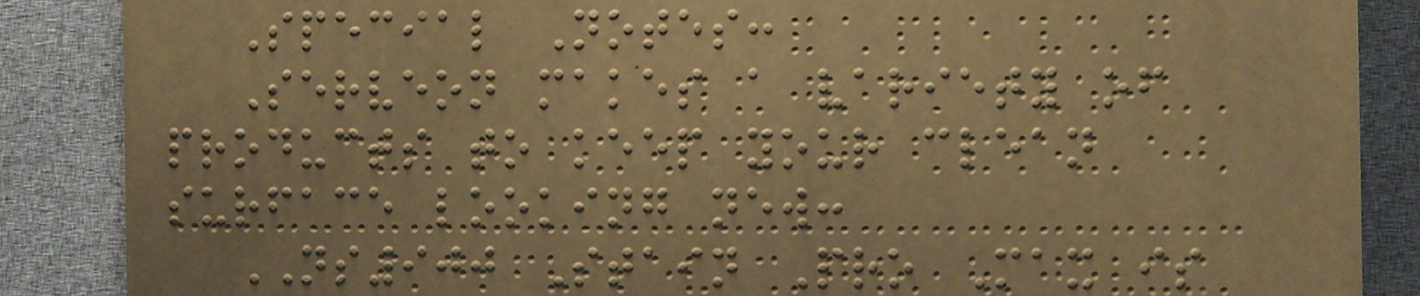Special Notes:
Serveon makes a variety of
products to keep your clean
surface looking new:
NS900 Stain Pro Max is
